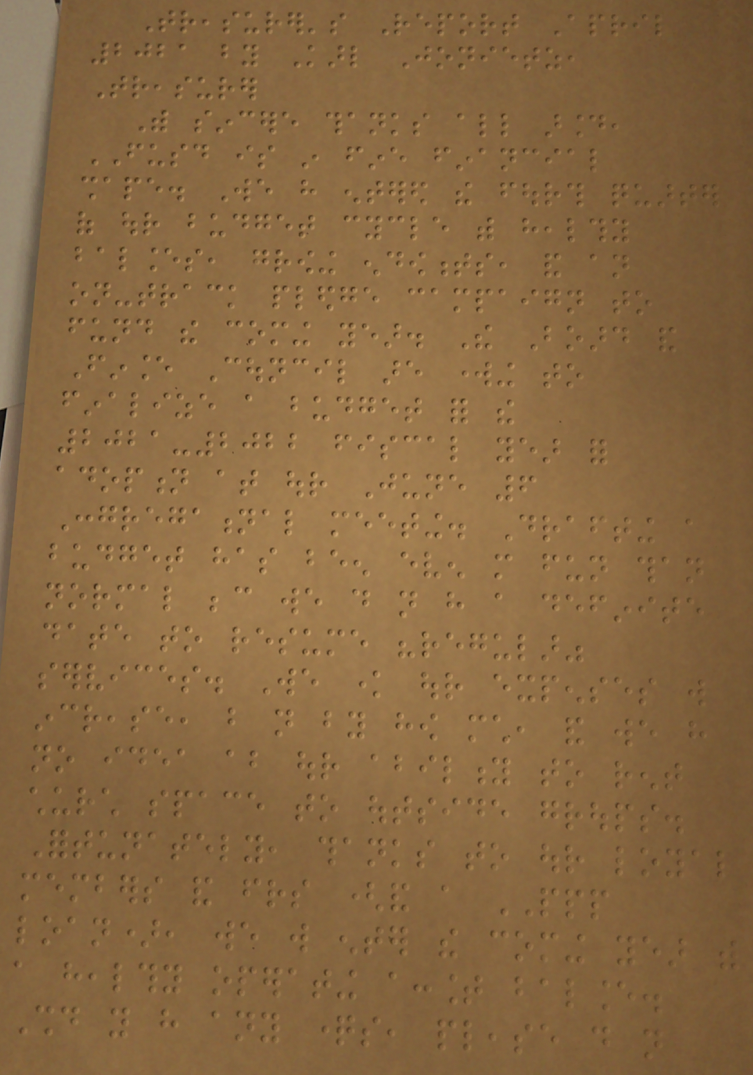Treasurer's Report April
2021 by Karl Jonietz,
Treasurer
With sincere thanks all around,
FUSD is in fine financial
shape. We have entered the fourth quarter
of our budget cycle with healthy
balances, growing endowments, and an
on-track pledge campaign to
fund the coming year. The Board and
Finance Council are working to
finalize a budget for the
2021-2022 fiscal year for
adoption at our June 6
Congregational meeting. Drafting a
budget has been even more fun than
normal because we do not have a definite
date to resume "regular"
services. We know our expenses will
increase, but not by how much, and we have
no idea about our ability to rent
church space to outside groups.
Fortunately, thanks to our loyal
members and friends (and a PPP
loan), we will enter the coming year with
a healthy operating account balance.
Should you have any questions, please do not
